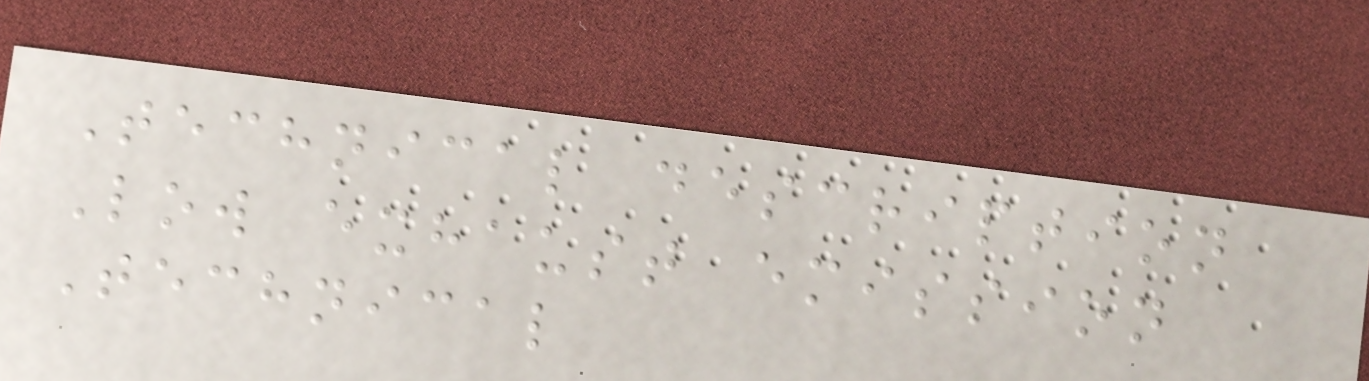Technical description
Low exhaust emission
Technical
